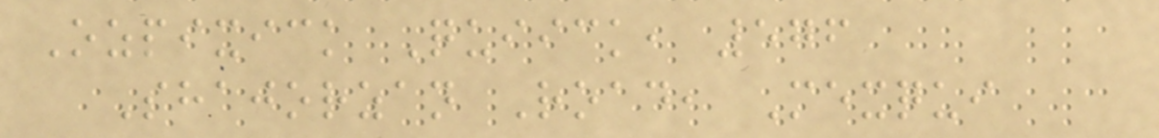Ozpixick Quiick, 576
Shajorzan Road, Mexqui
